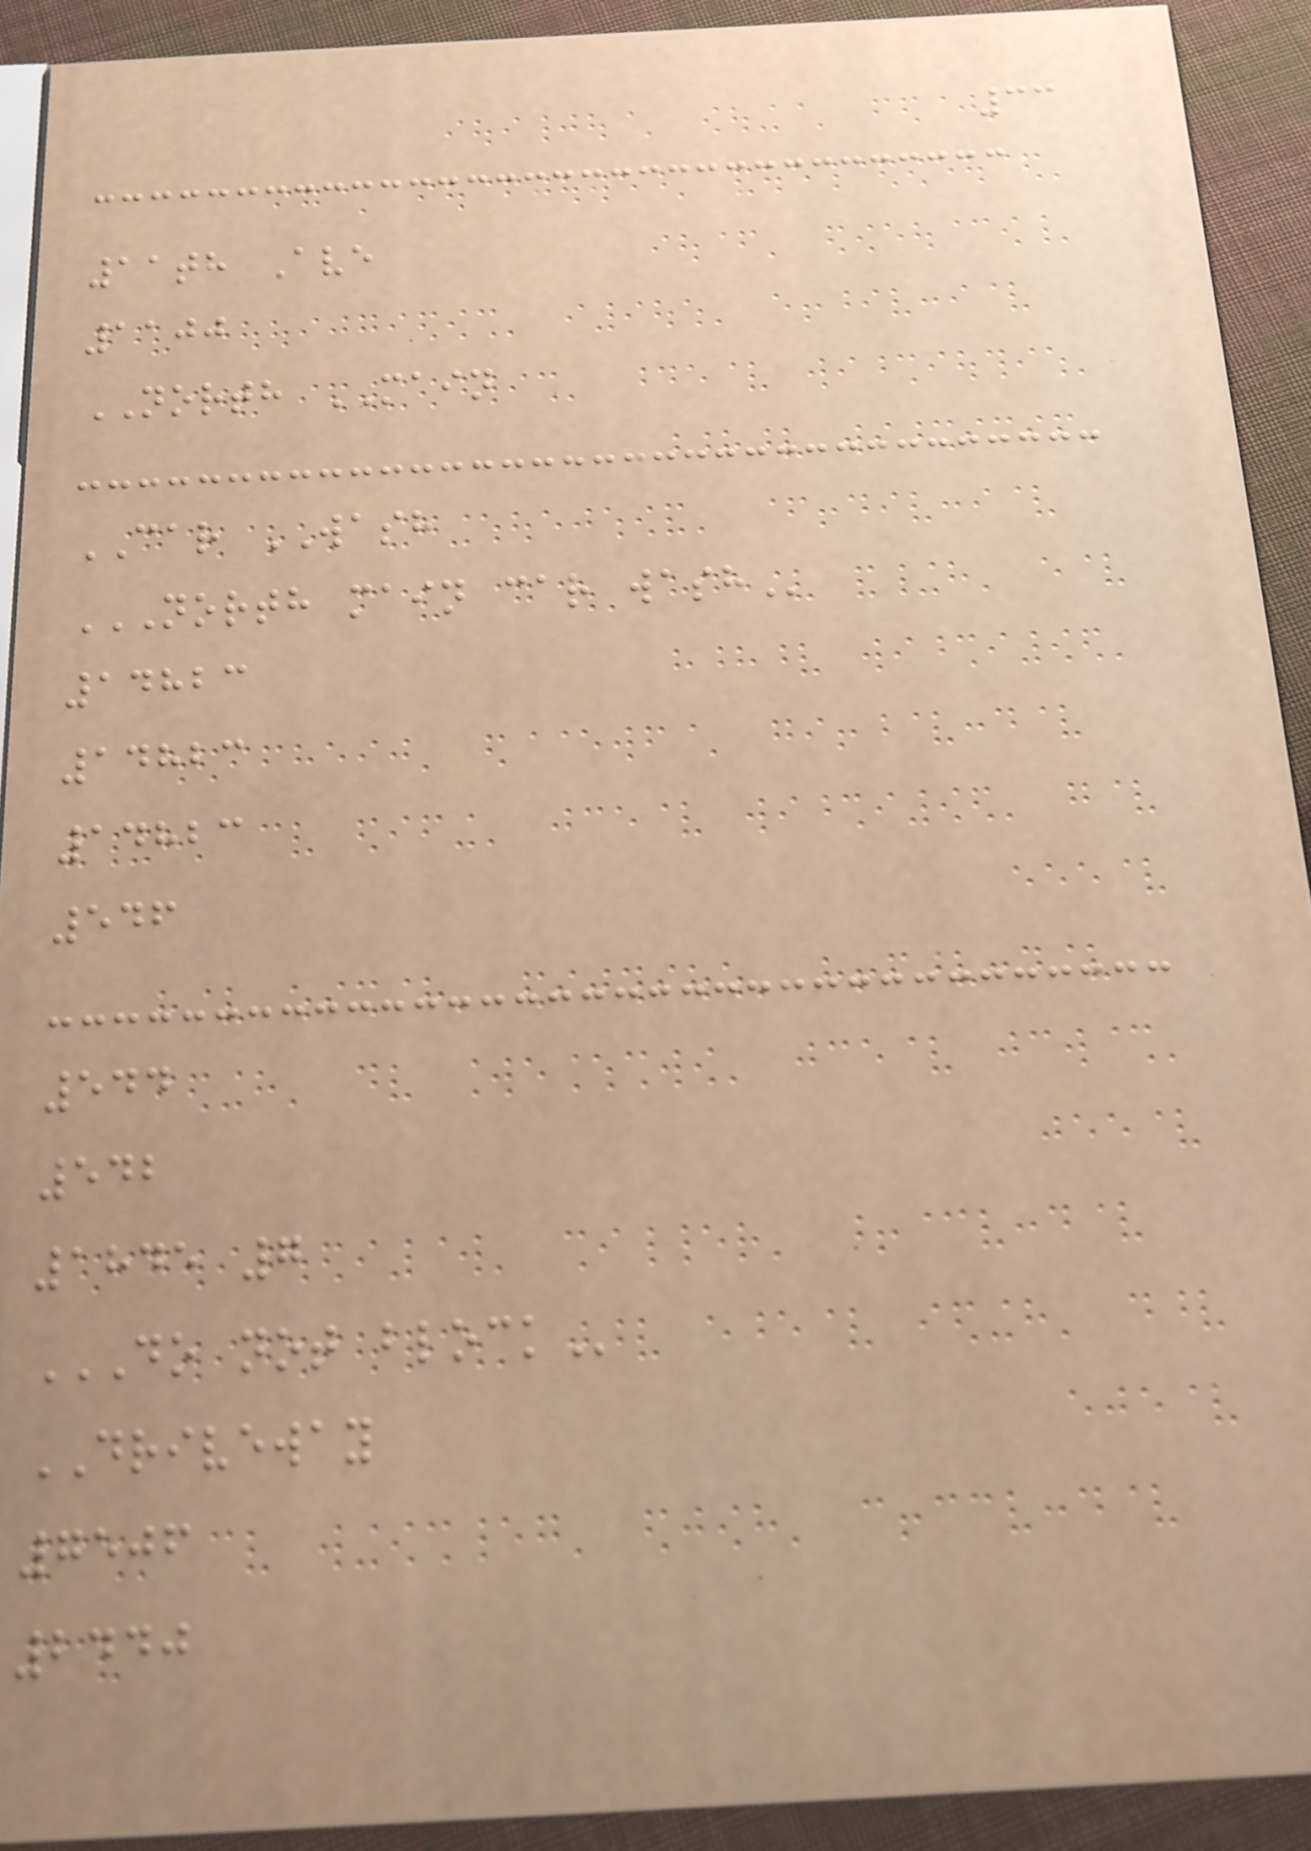33
11th Ave
1100
NORTH MAIN
CAR WASH
NORTH MAIN CAR WASH
14823
14823
14823
546
544
542
1845 7
DO NOT BLOCK
DRIVEWAY
7506
2440
